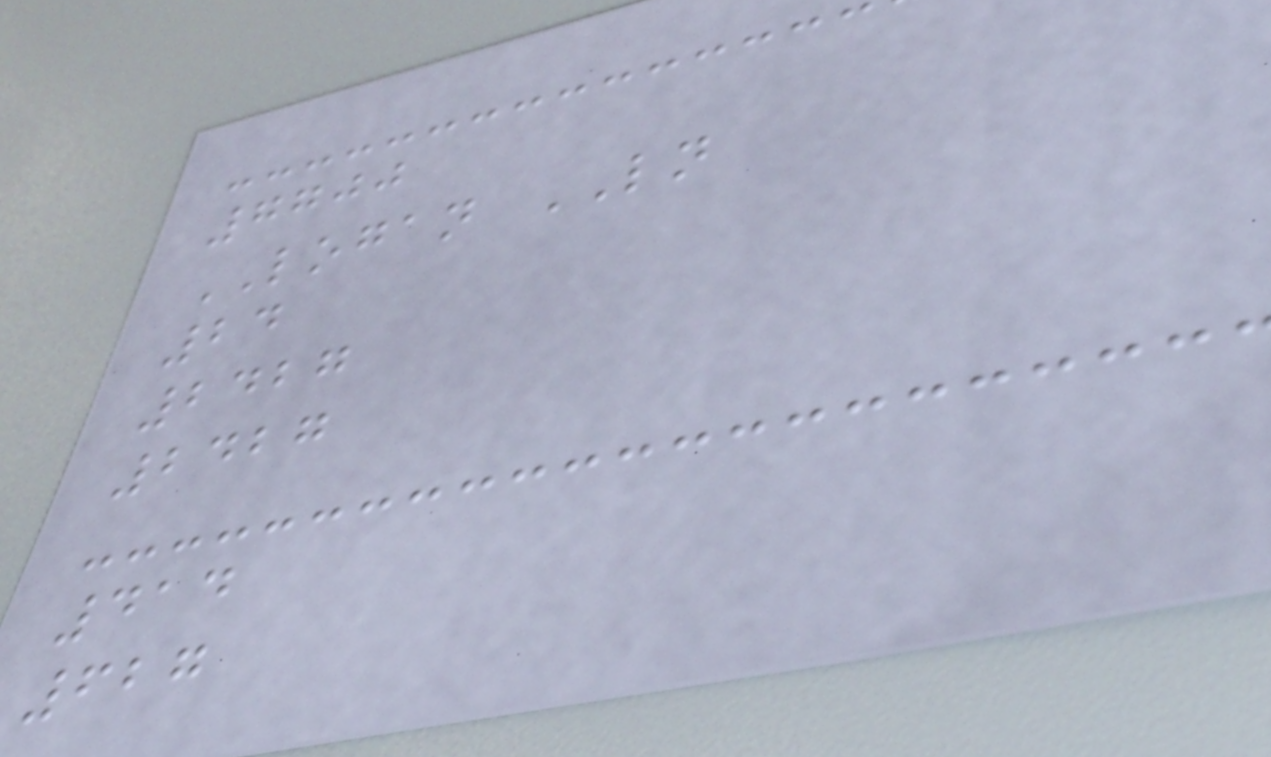7700
LOGAN LN
24
2427
2427
414
627
